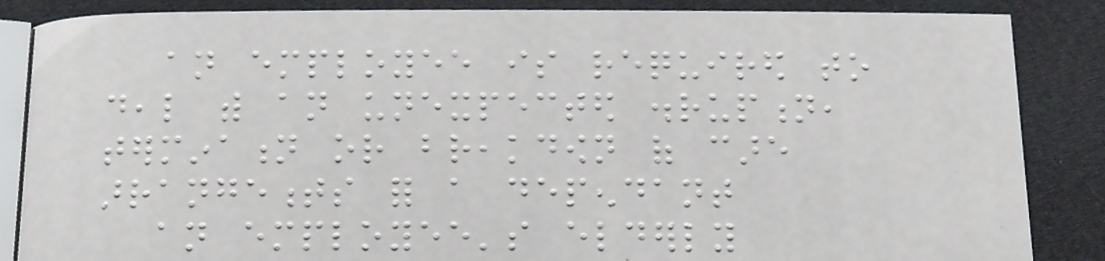an employee is required to
deal with an unexpected disruption,
termination or breakdown of care
arrangements for a dependant
an employee's elderly
